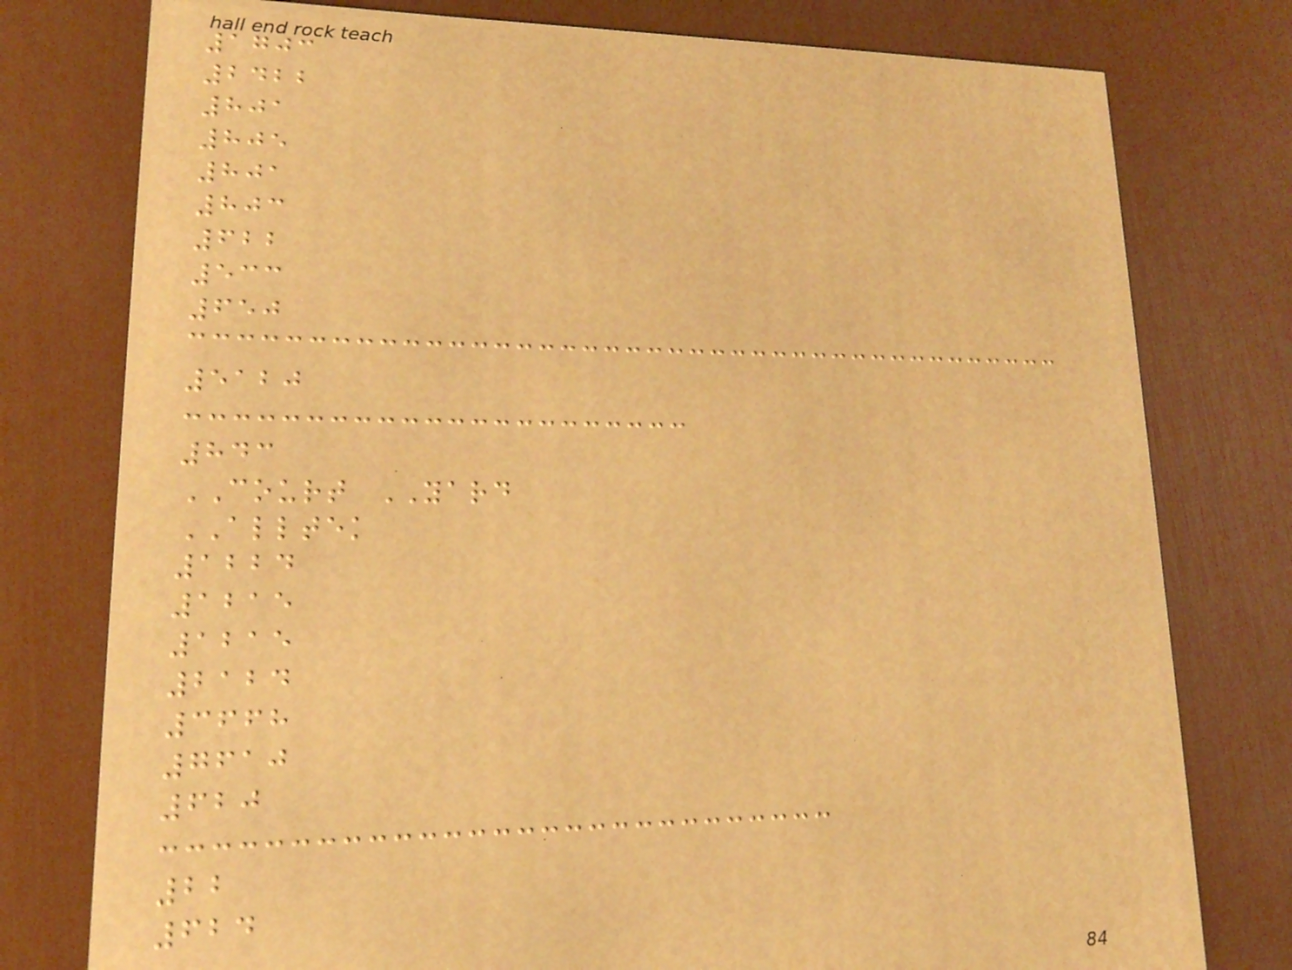1703
2422
801
805
801
803
622
533
650
5120
843
COURT YARD
ALLTEK
1224
1215
1215
2124
3668
7610
620
22
624
